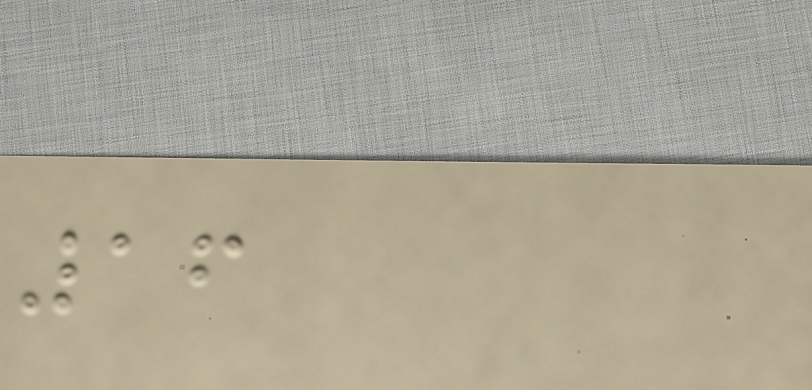16
